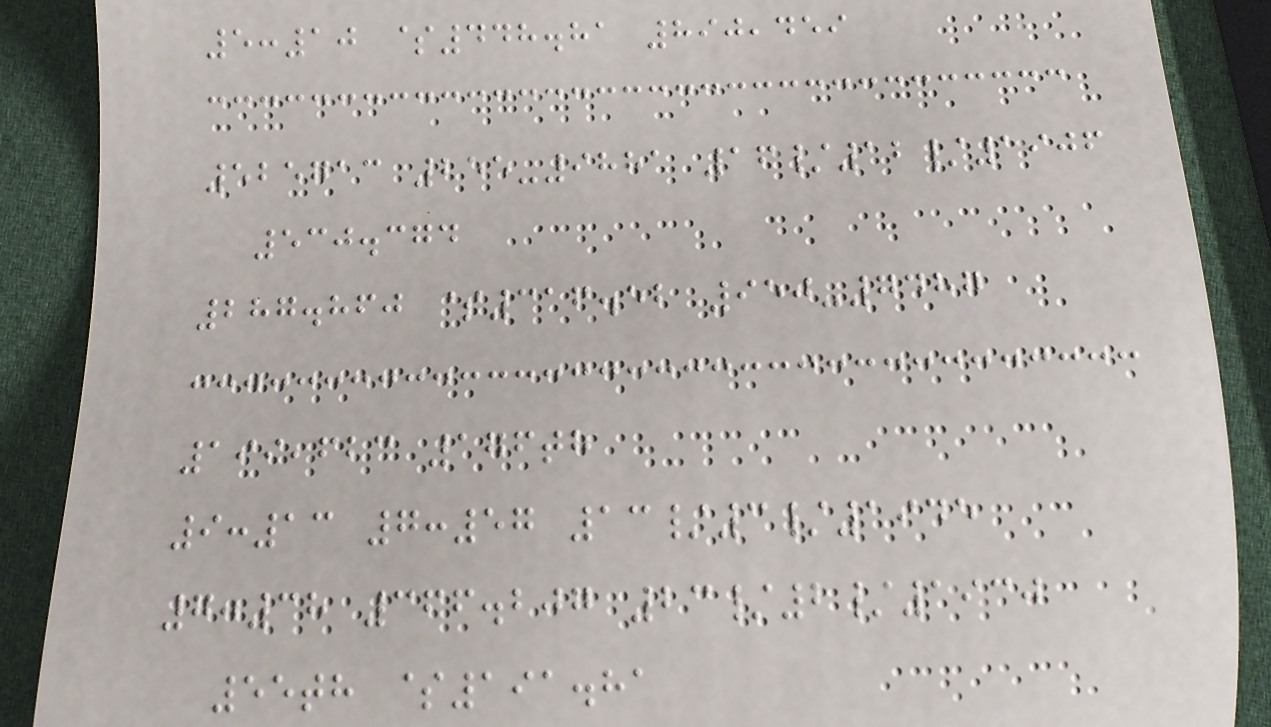5:10 $448.81 890,459
525713 255-9881 16/12/1906
530.374
287.860 $316.52 950-7487
199,623 176th
9:13 7:57 13/3/1945
7:38 366.207 23/2/1930
55th $191.81
